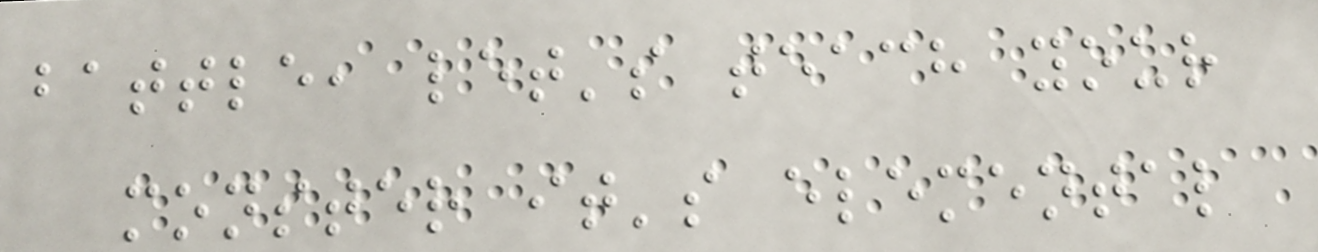battle, let's teach your
monster it's elemental
